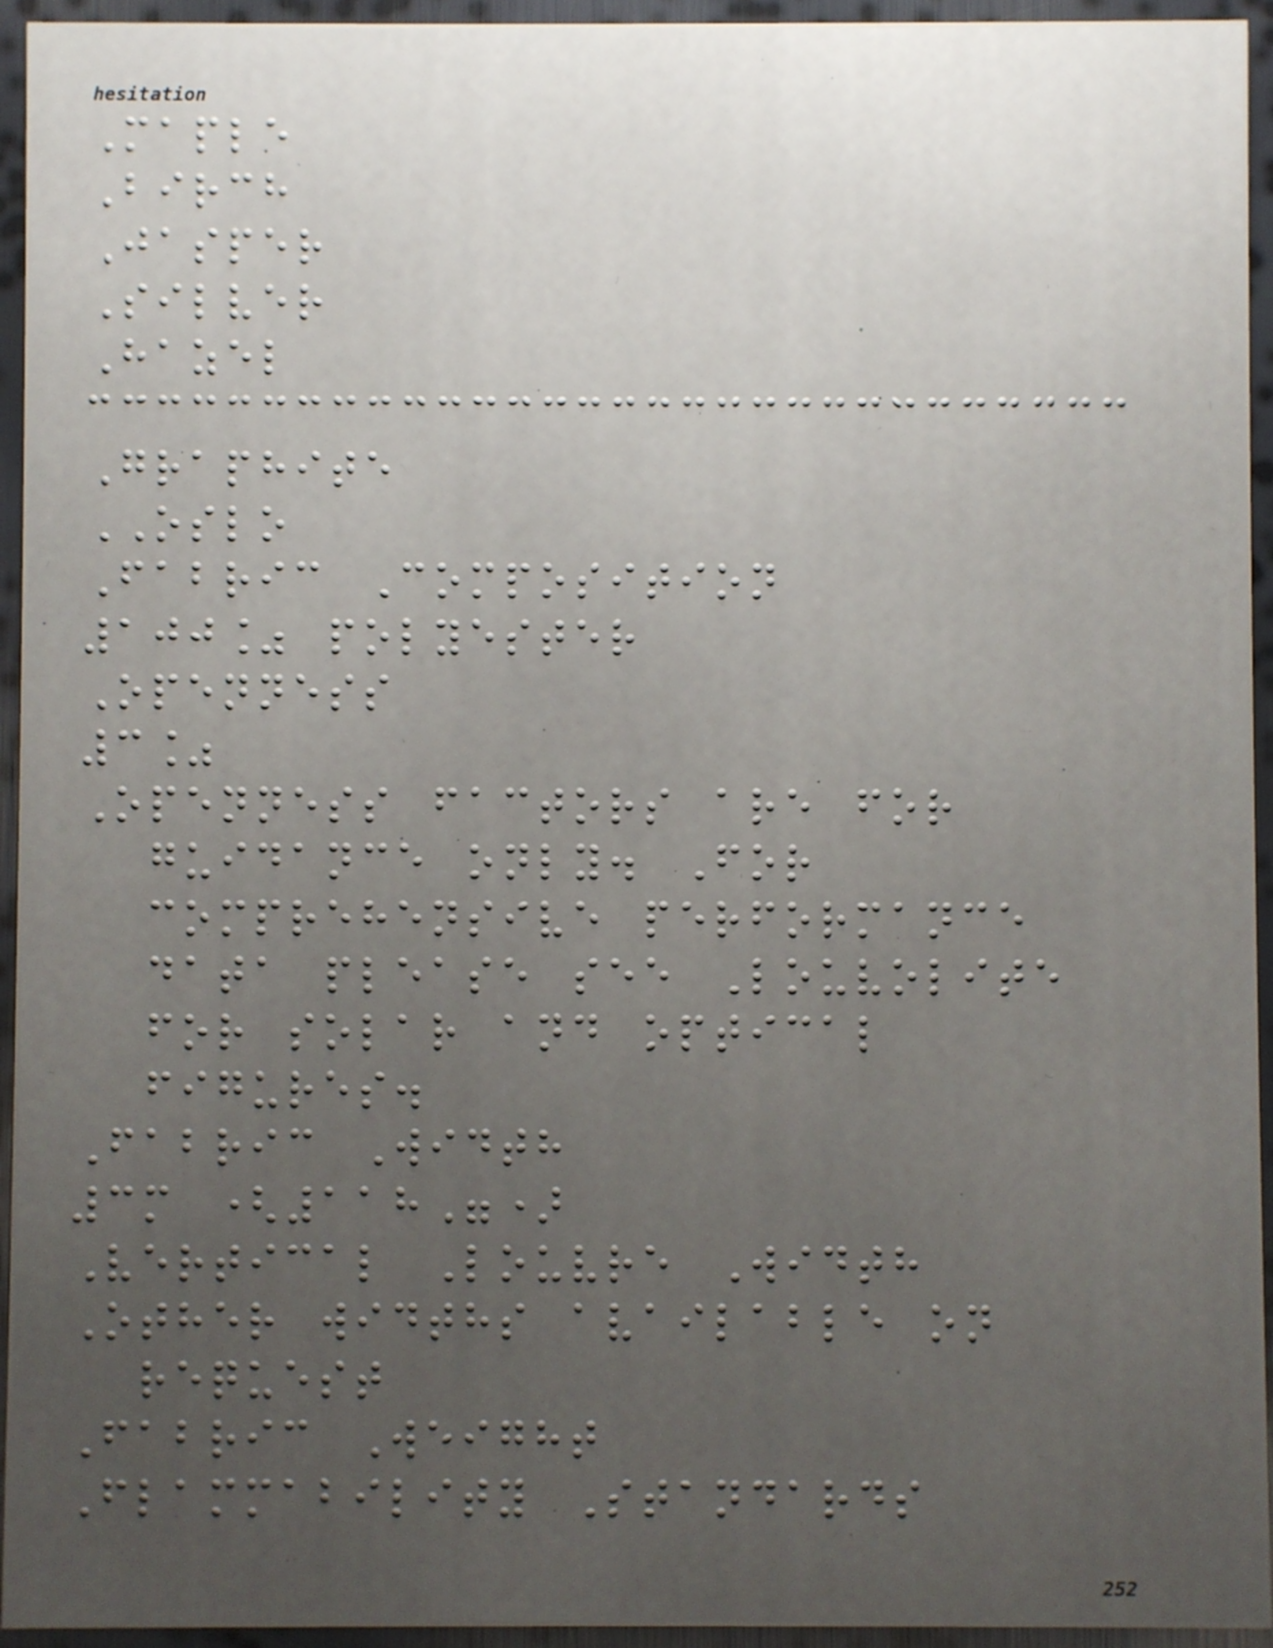Maple
Birch
Jasper
Silver
Hazel
Graphite
OSLO
Fabric Composition
100% polyester
Openness
3%
Openness factors are for
guidance only. For
comprehensive performance
data please see Louvolite
for solar and optical
figures.
Fabric Width
3m (118")
Vertical Louvre Width
Other widths available on
request
Fabric Weight
Flammability Standards
